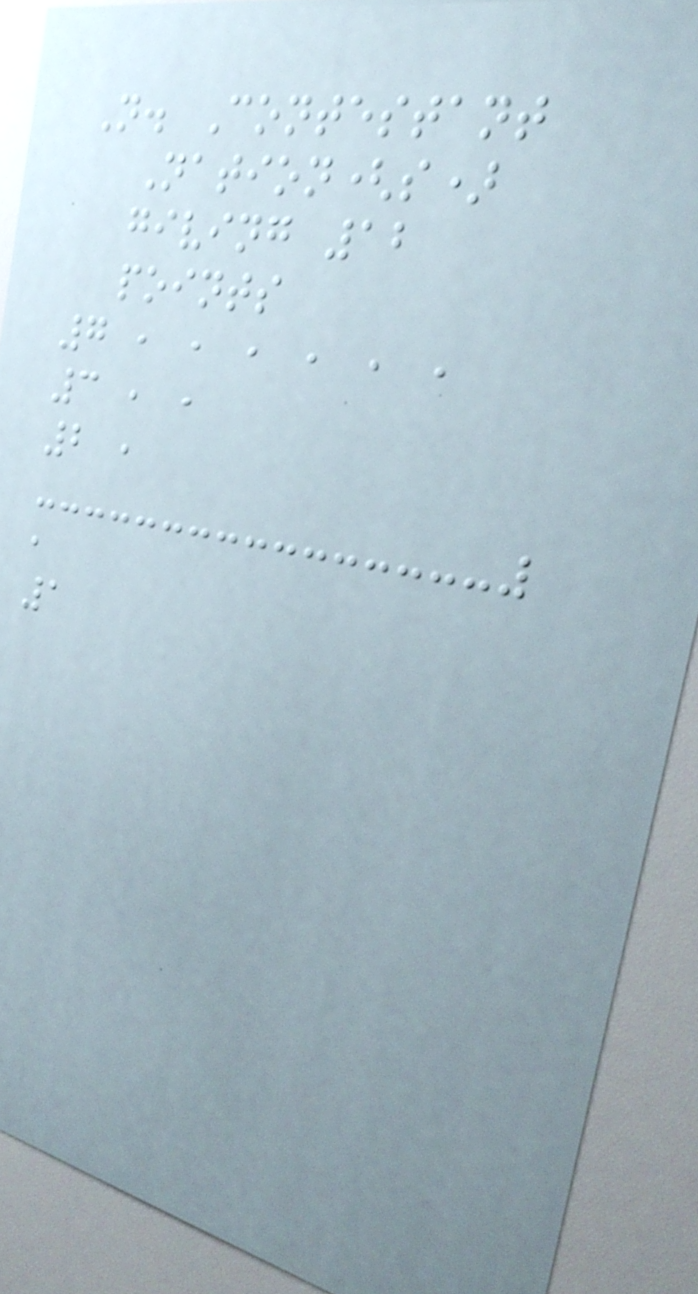N. Contestant
Nation(s)
giving 12
points
7 , , , , , ,
3 , ,
2 ,
,
1
